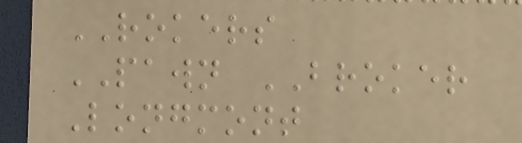ROKERS
PAWN BROKER
Longmont
